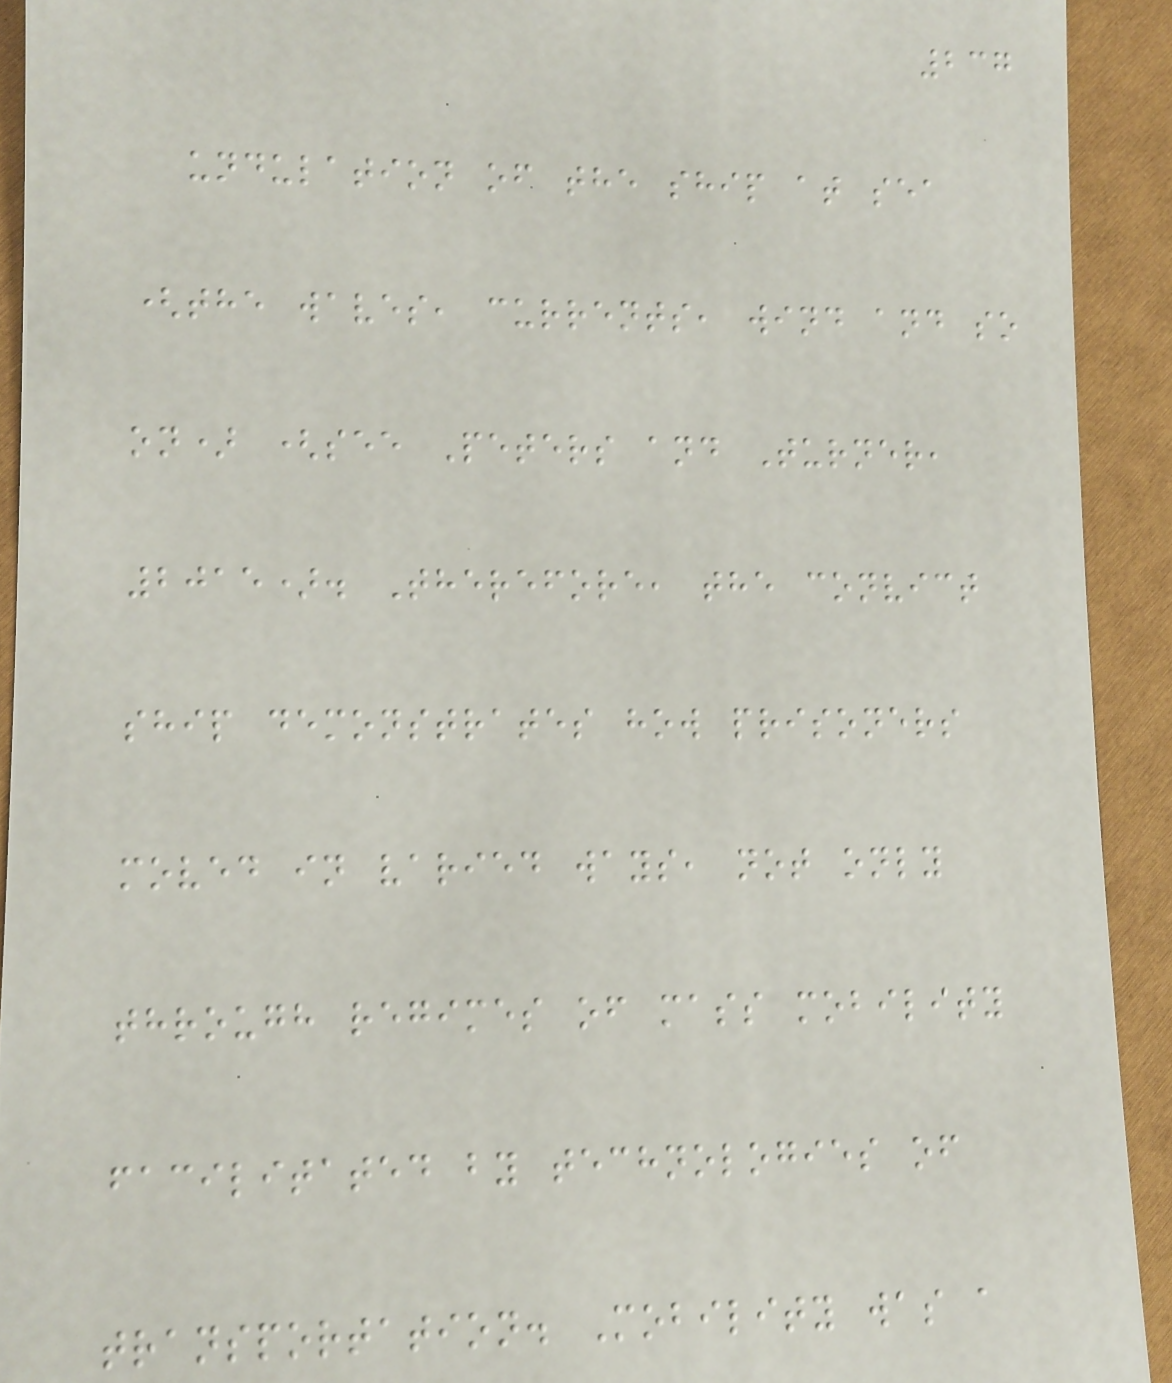237
undulation of the ship at sea
(the waves, currents, wind and so
on) (see Peters and Turner,
2015). Therefore, the convict
ship demonstrates how prisoners
moved in varied ways, not only
through regimes of mass mobility
facilitated by technologies of
transportation. Mobility was a
